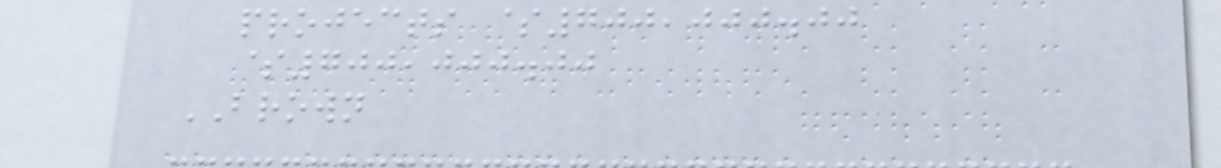projects $700,000.00
$700,000.00
BROWN
